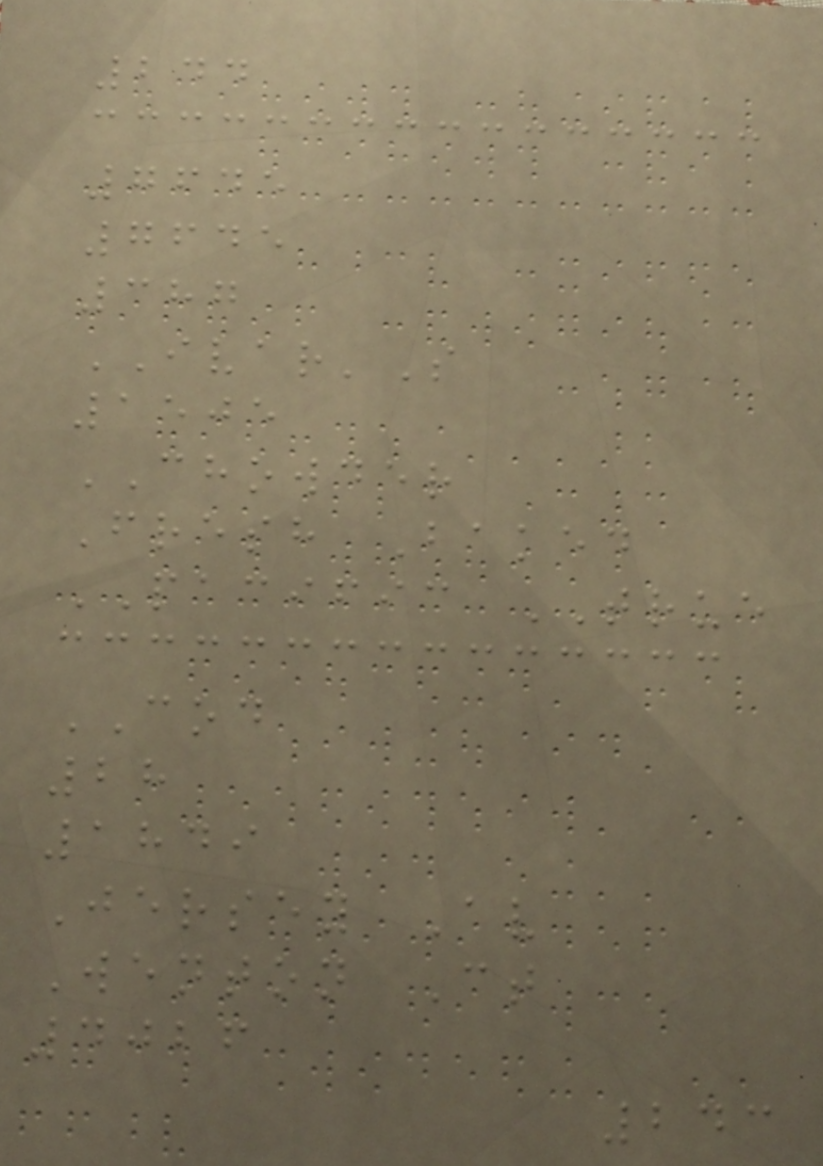244
7645
7645
387
IVAR'S
1505
CHOWDER
Fresh Baked
PACIFIC TRUE
COD
28
1849
Jersey Av
Wenton Ct
4026
243
